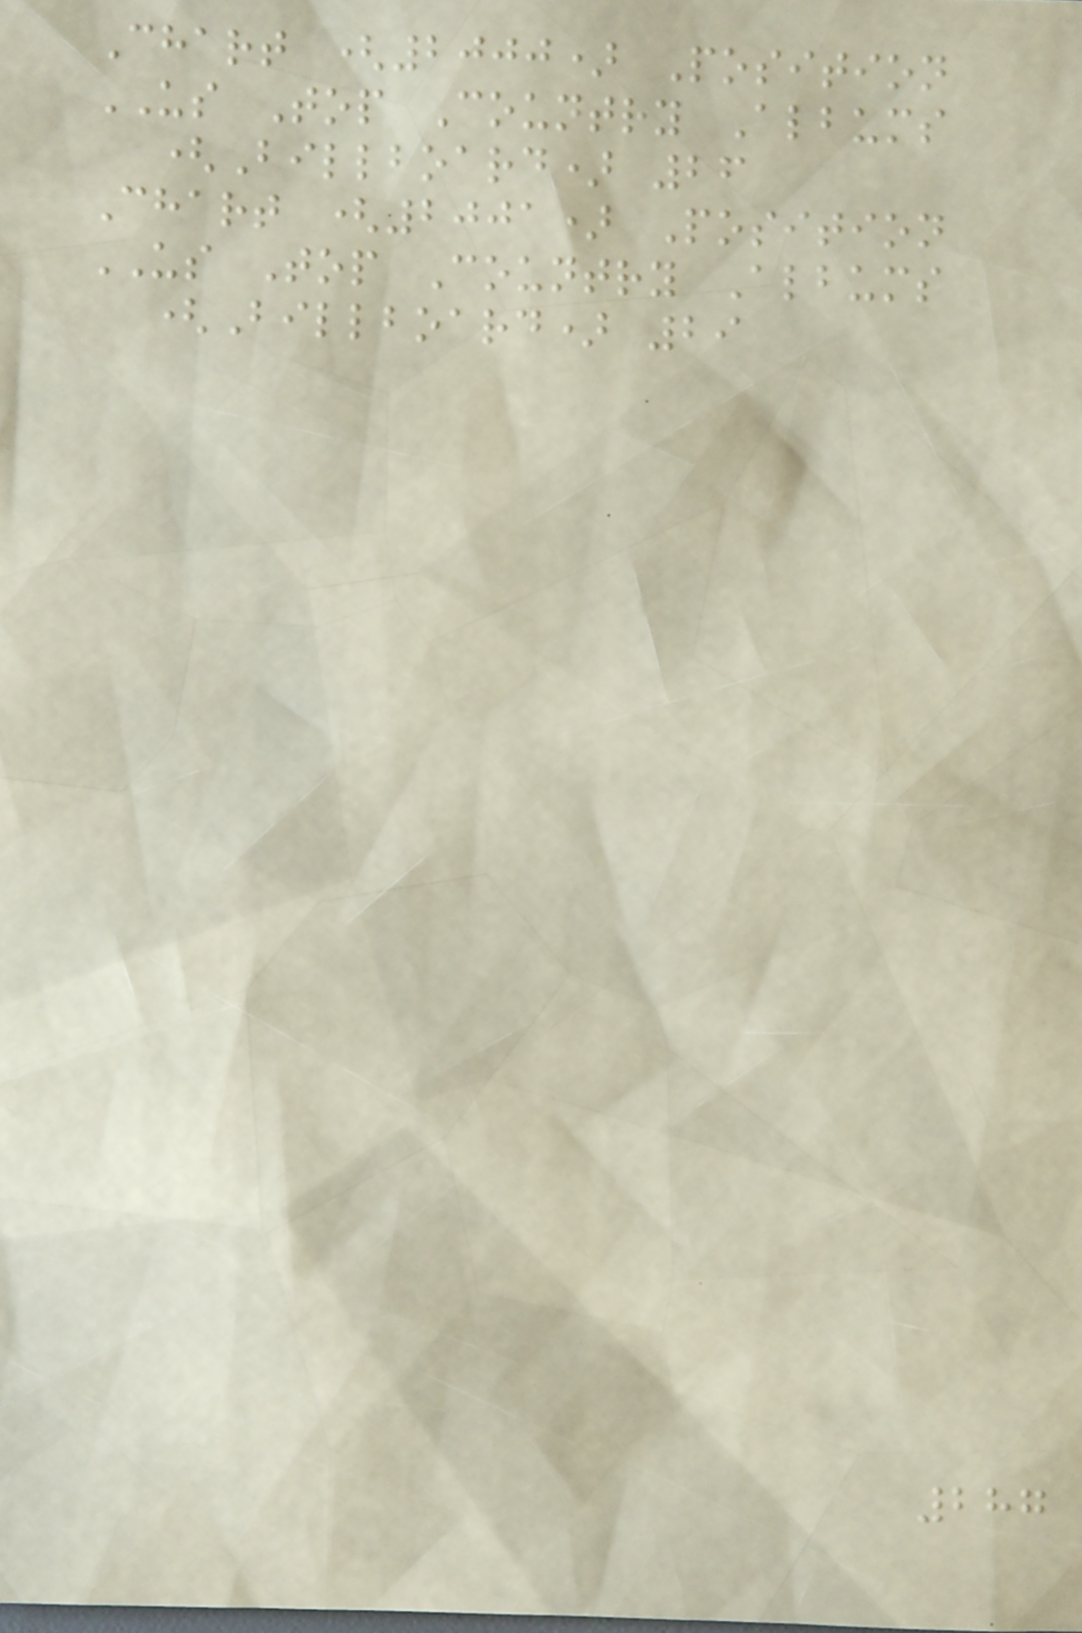Chart (2000) Position
US Top Country Albums
(Billboard) 26
Chart (2001) Position
US Top Country Albums
(Billboard) 29
287
